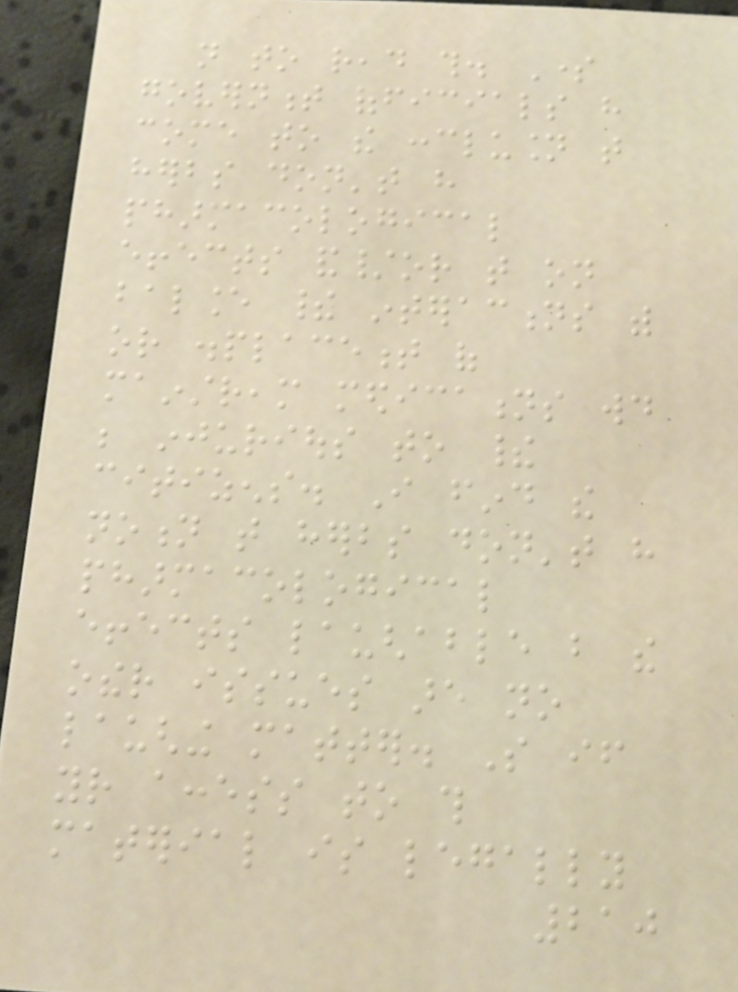not to read this. Some
government officials have
come to the conclusion that
herbs don't have
pharmacological
effects and/or that on
balance their interactions with
or displacement of
mainstream medications would
be injurious to their
citizens. I find the
notion that herbs don't have
pharmacological
effects laughable but the
other issues are no
laughing matter. So if
your access to this
material is legally
210
